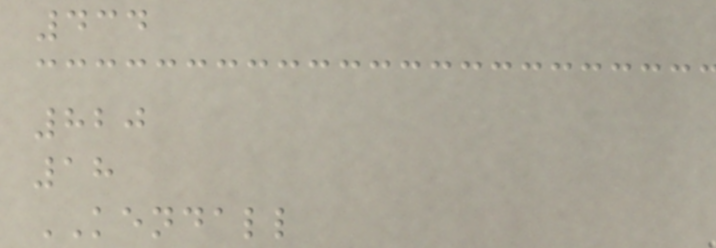434
820
18
KENDALL
